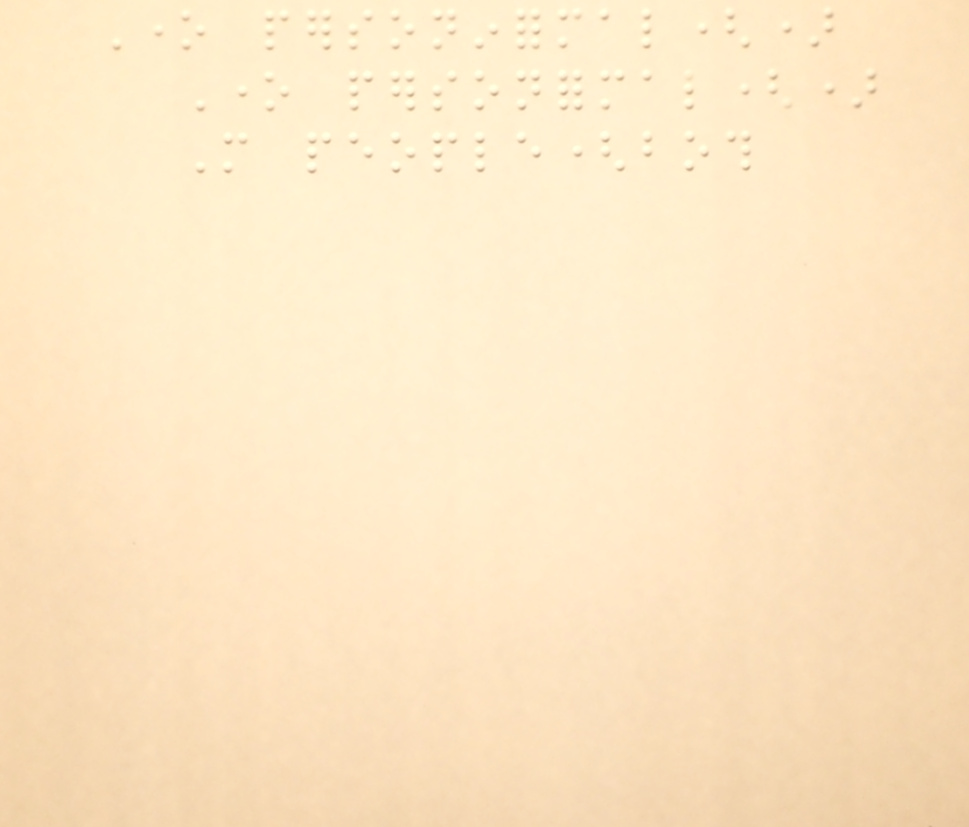One personinformal()
One personformal()
More people(both
